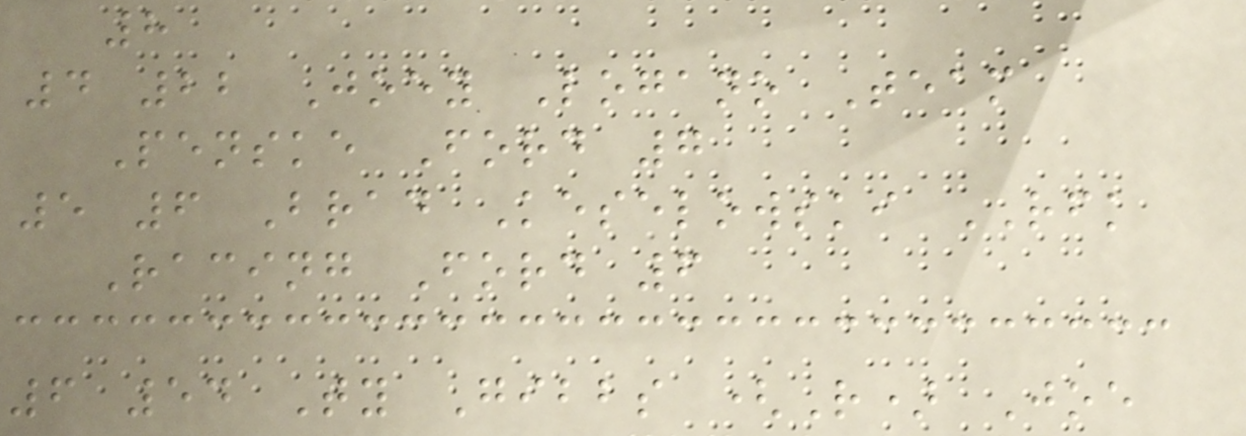8
4 22 Joey Logano Team
Penske Ford 7
5 6 Brad Keselowski RFK
Racing Ford 6
6 54 Ty Gibbs (R) Joe
